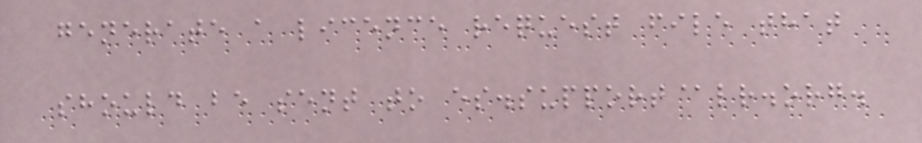generate a licence request file that
should be sent to es.support@lr.org.
